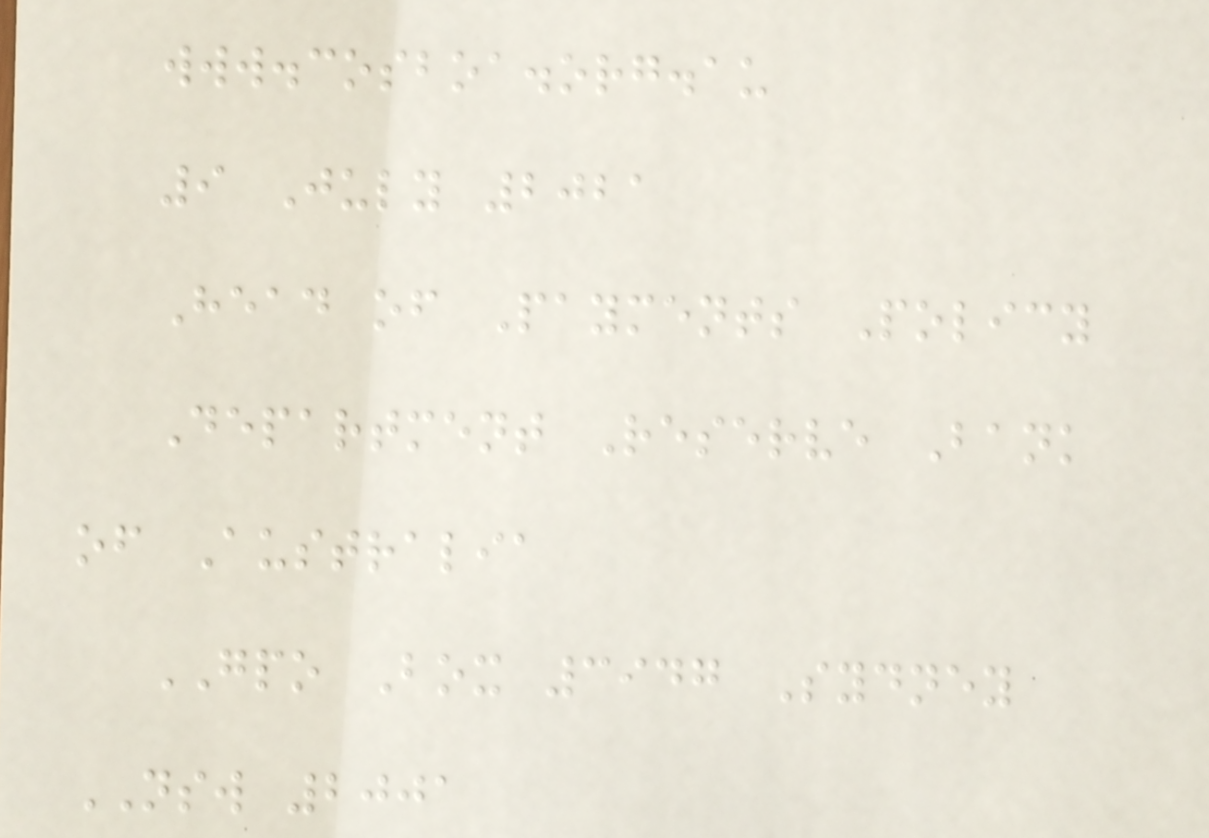www.cosboa.org.au
9 July 2021
Head of Payments Policy
Department Reserve Bank
of Australia
GPO Box 3947 Sydney
NSW 2001
